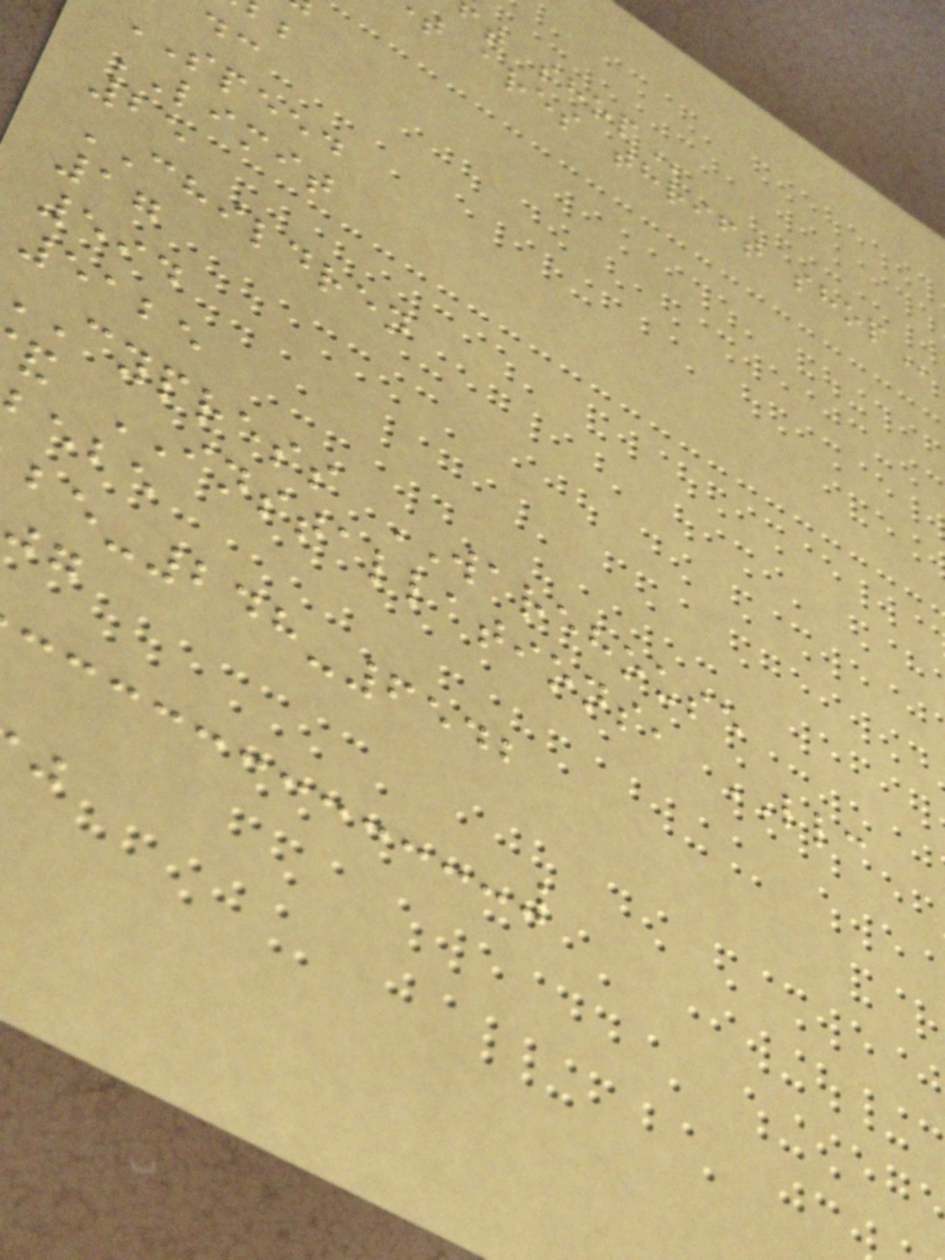t ares thrift
speed
LIMIT
25
CHILDREN
17
594
5125
cypress WAREHOUSE
INSTALLATIONS, LLC
-248-6542
